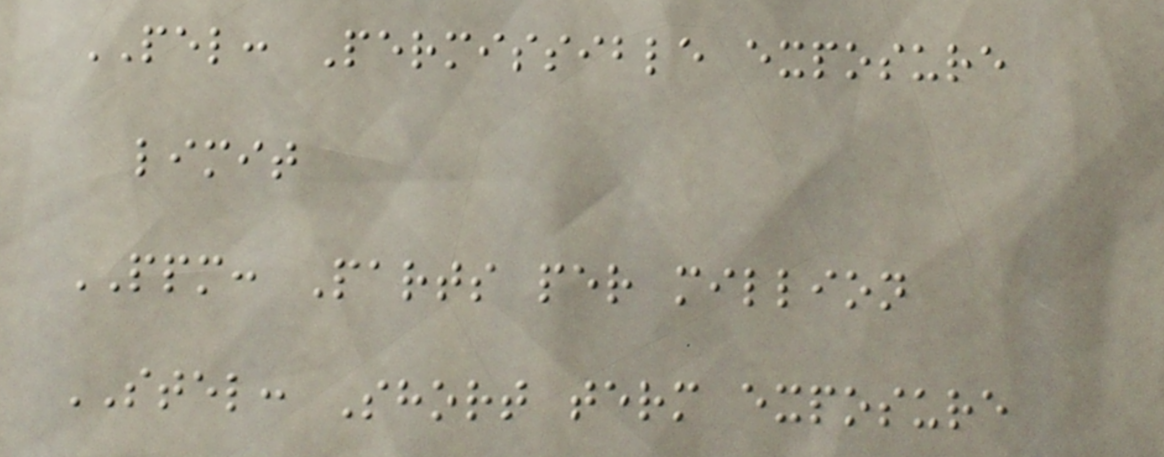PEL: Permissible exposure
limit
PPM: Parts per million
STEL: Short term exposure
